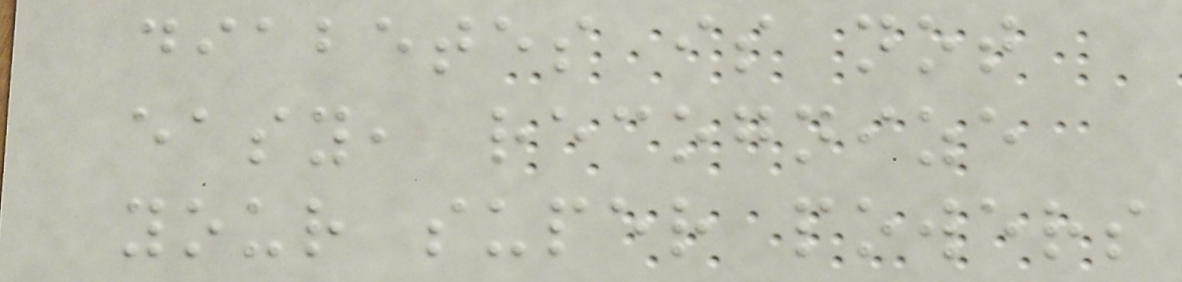diabetes is not
easy, recognize
your super powers
